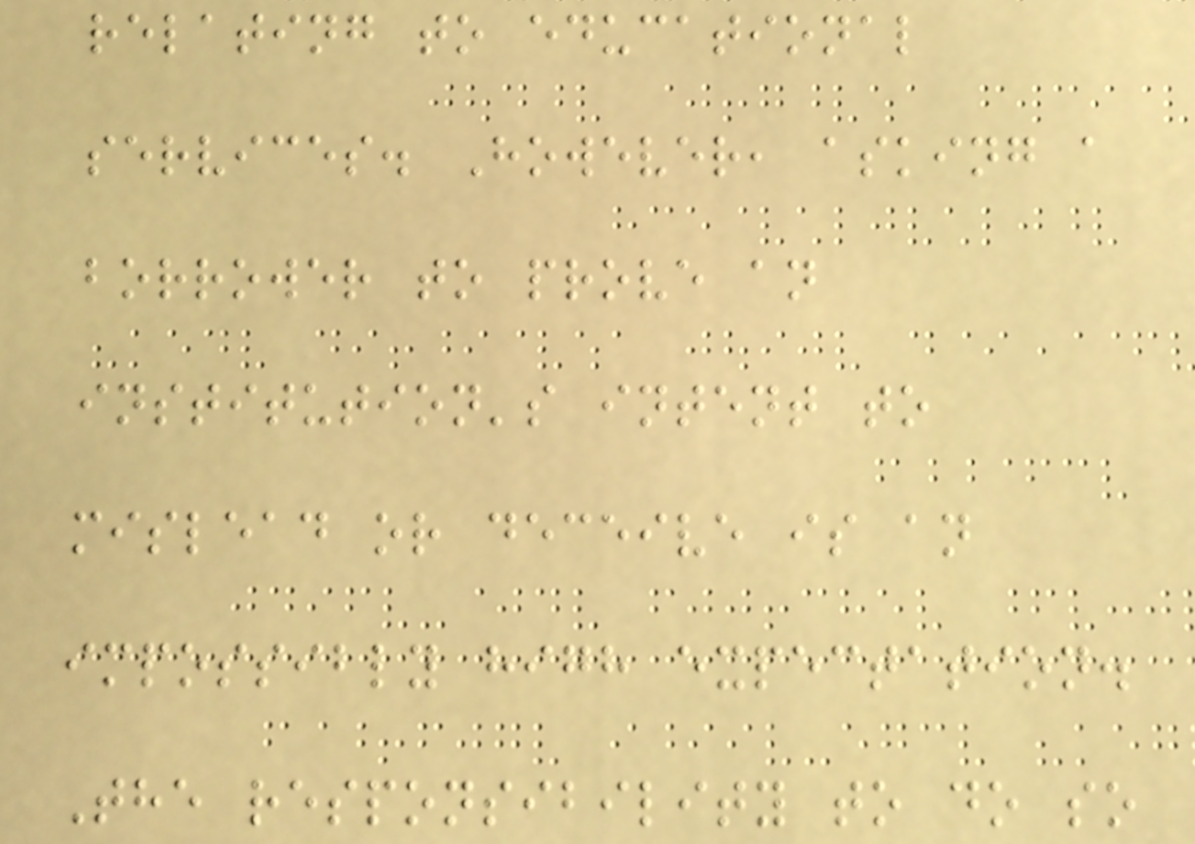relating to educational
services. However, asking a
borrower to prove an
institution's intent to
mislead or deceive is an
impossibly high expectation.
The responsibility to do so
